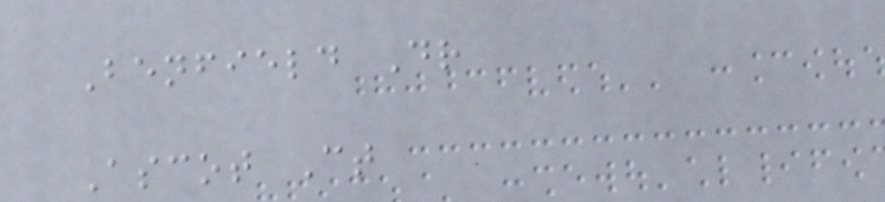Benfield Dr
Ascot Ct
